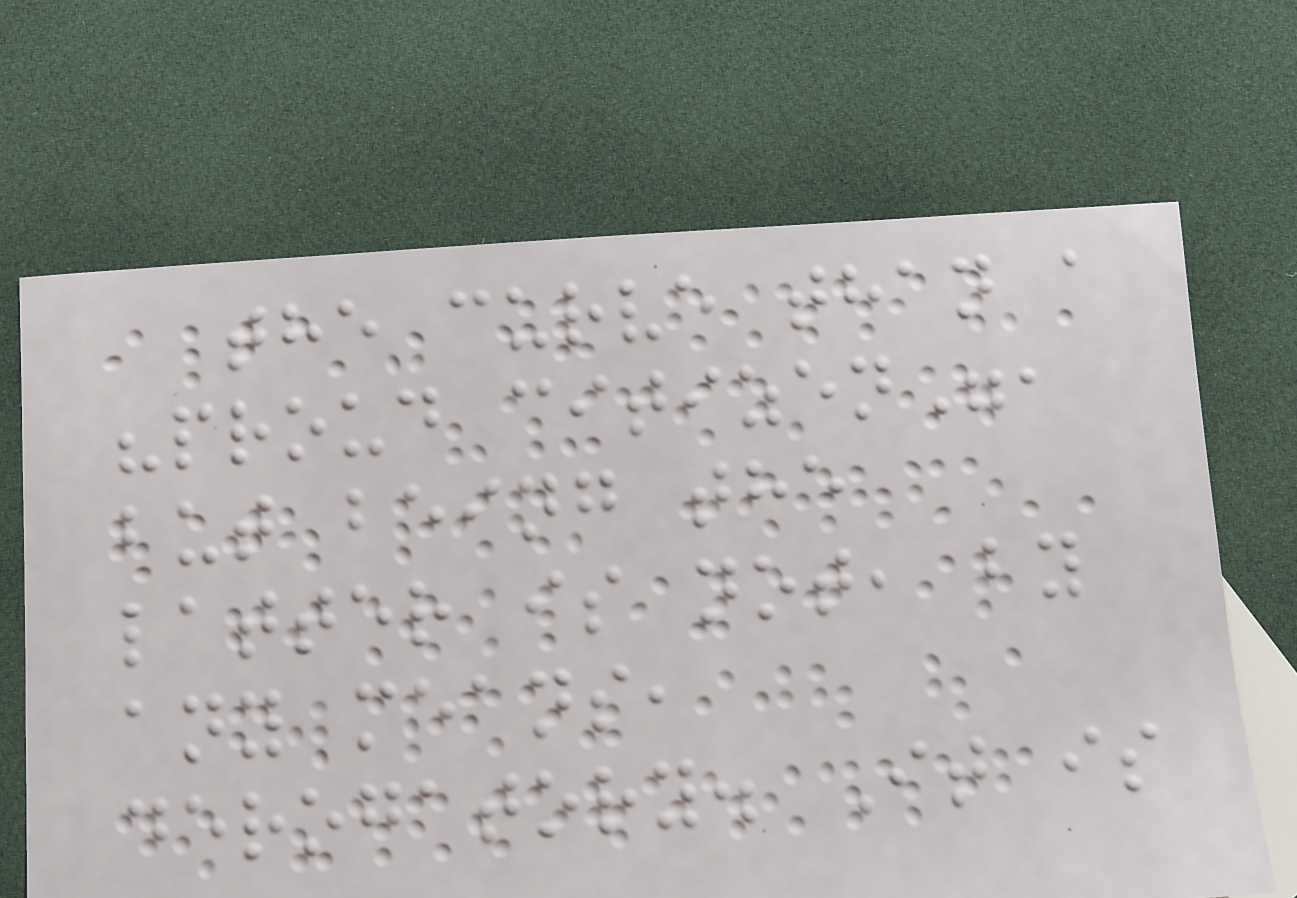the curve than a
"proud citizen",
but being the
latter is not, by
any means,
derogatory. It is
